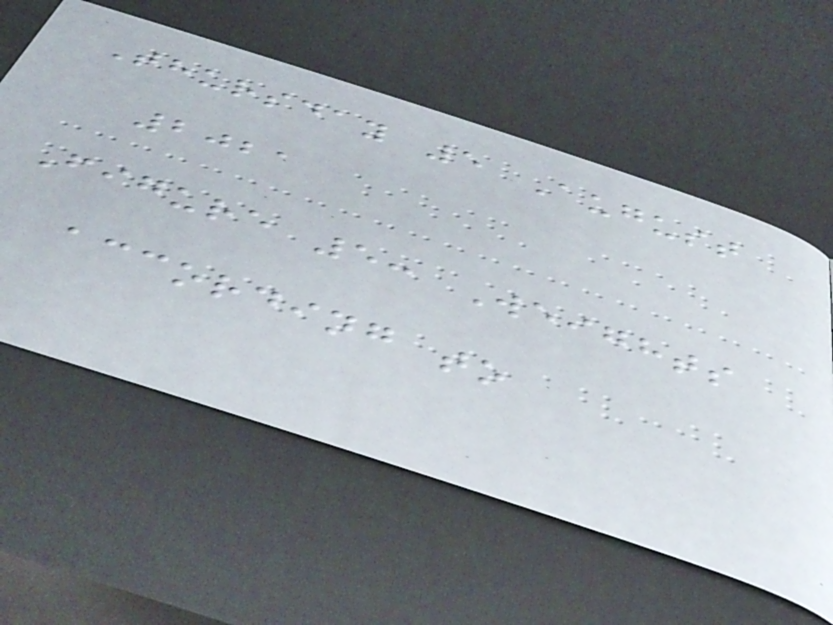Thursday 5 August
2021
Figure 5: Weights
according to
